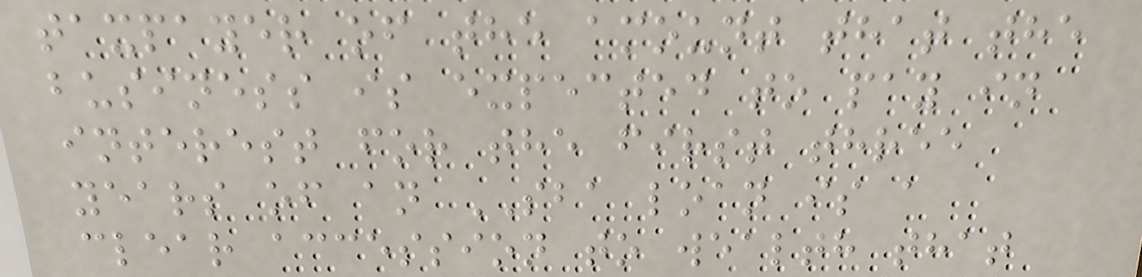taxpayer of the amount that the
business is expected to pay in
interest for the first three
years of an SBA loan is a
clear accession to wealth that
